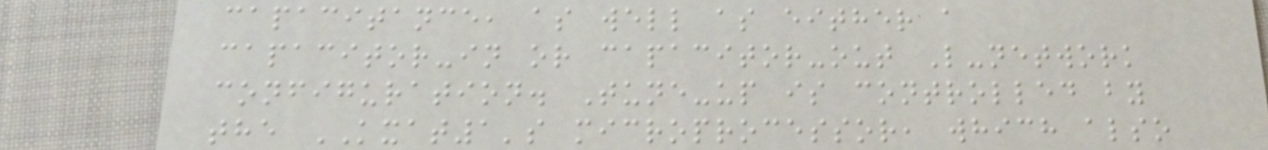capacitance, as well as either a
capacitor-in or capacitor-out L-network
configuration. Tune-up is controlled by
the KXAT1's microprocessor, which also
